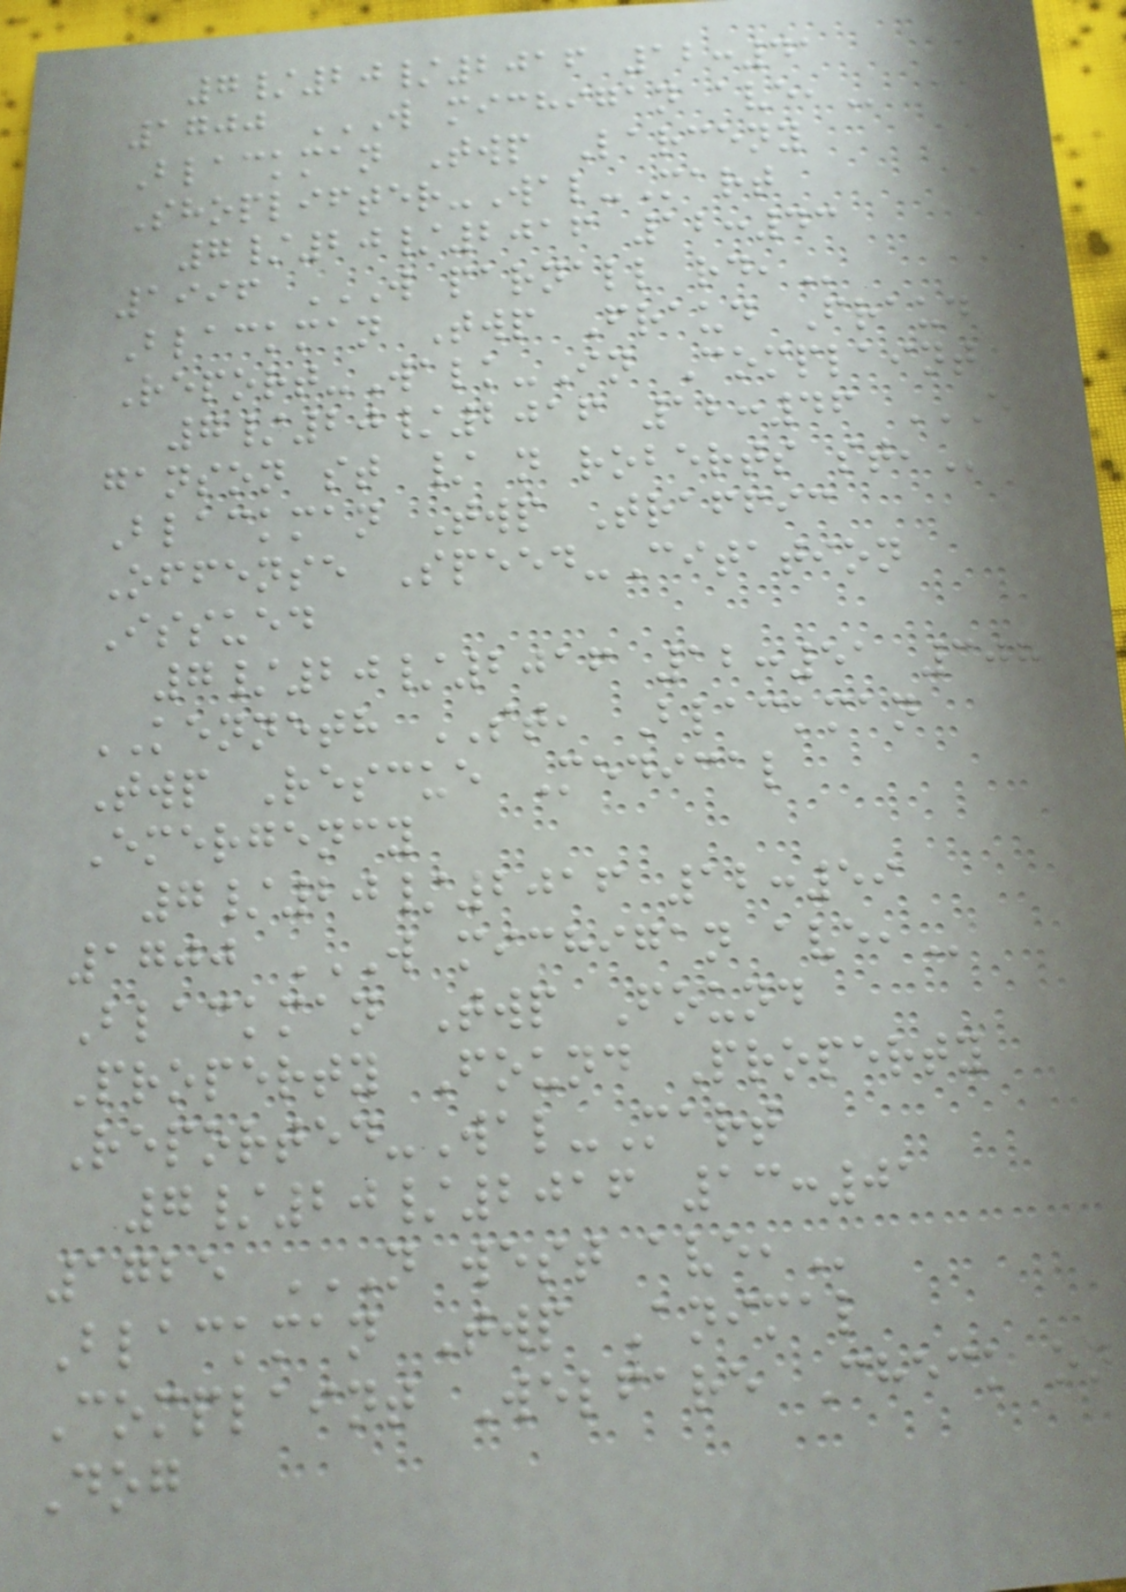7/20/2016 12:41
1700 W MICHIGAN AVE,
Blackman Twp Larceny
Shoplifter-Wal-Mart
7/20/2016 12:43
1996 W PARNALL RD,
Blackman Twp Fraud Fraud
Report-Walk-In Complaint
7/20/2016 12:46 E
GANSON ST / N ROBERTS ST,
Blackman Twp Traffic
Offense Speed-Citation
Issued
7/20/2016 12:51 308
KENNETH ST, Blackman
Twp Rescue Medical
Emergency
7/20/2016 12:59
1700 W MICHIGAN AVE,
Blackman Twp Found
Property Found Property
Reported-Wal-Mart
7/20/2016 13:01
1725 N WEST AVE,
Blackman Twp Animal
Complaint Welfare Check on
Dog
